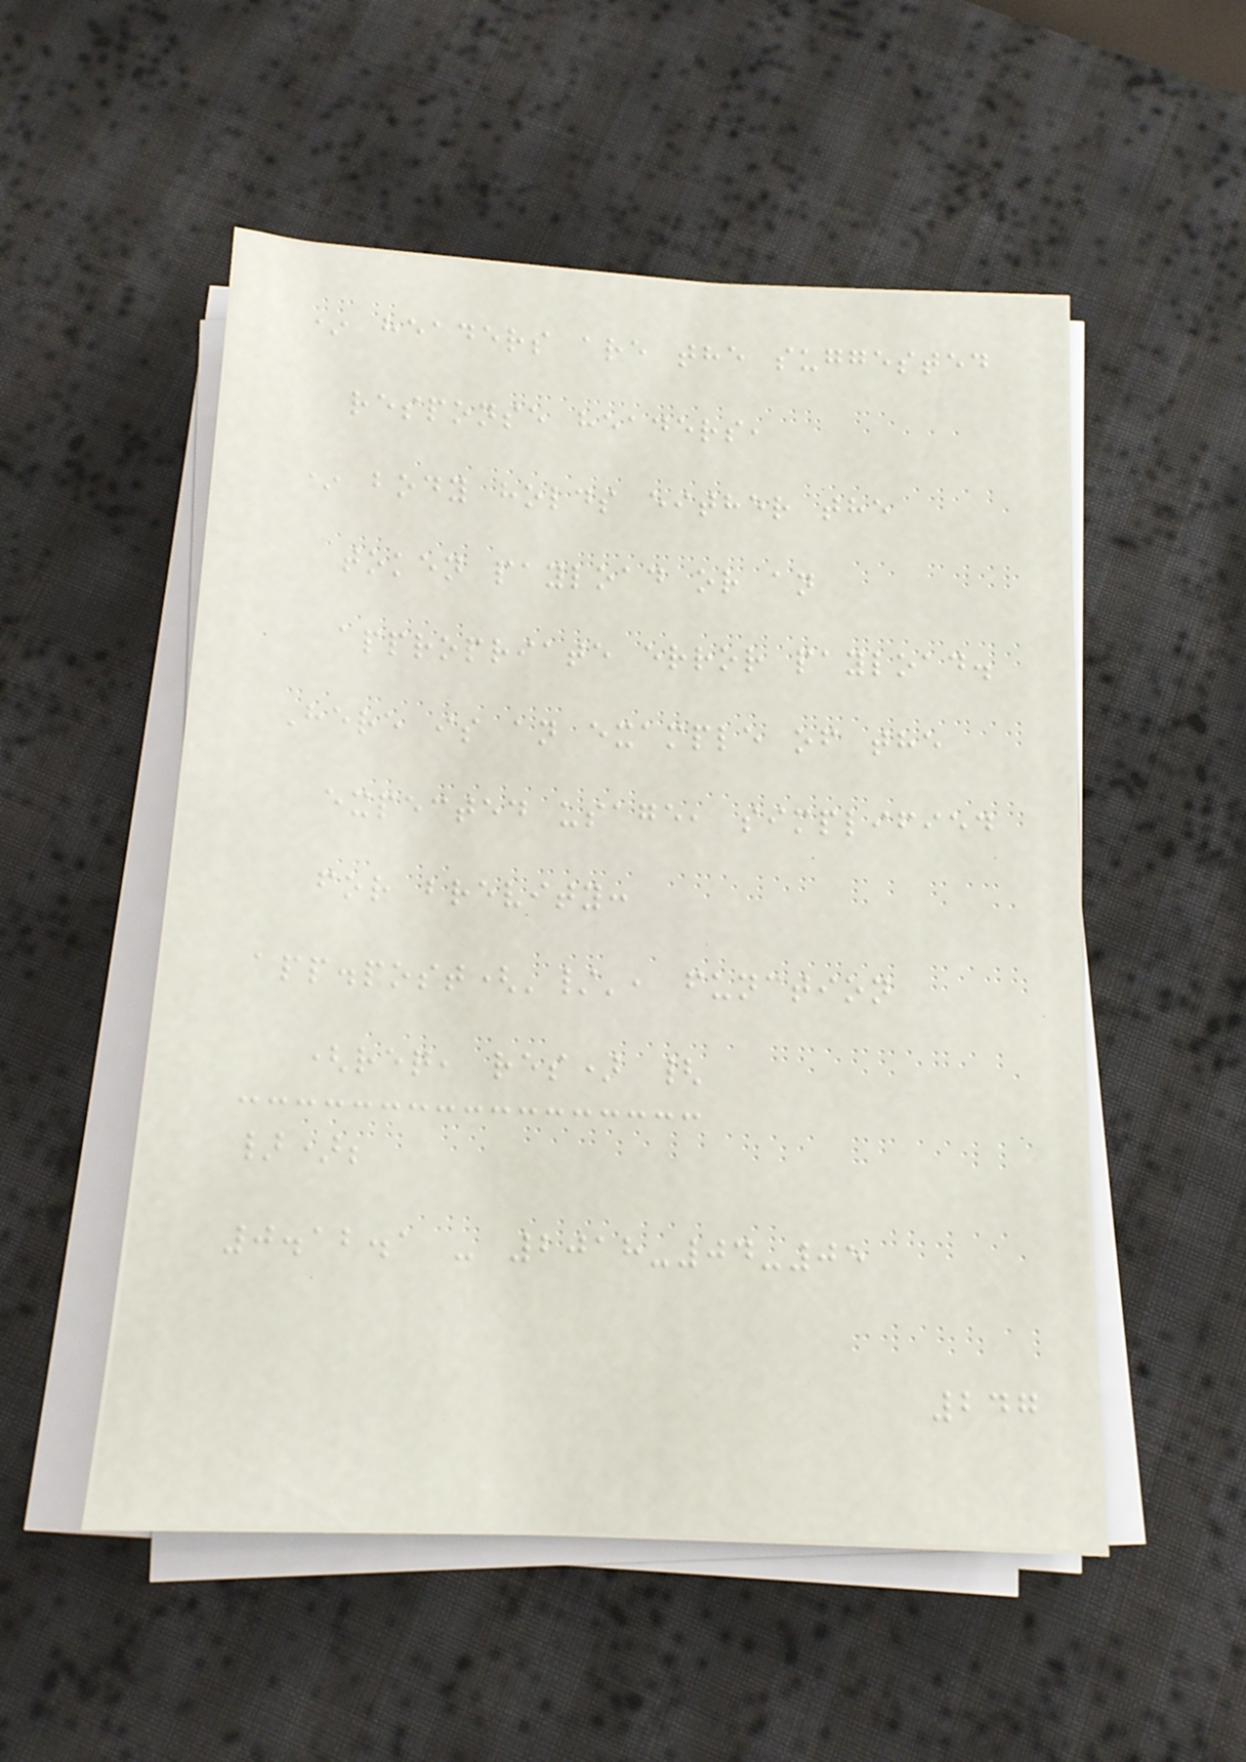* headers are the suggested
response headers,
* body holds either the
token payload or an
appropriate error payload.
Here is an example of the
expected usage, simplified
for brevity:
app.post('/', function
(req, res) {
});
0.12.1 - 2018-04-05
247
